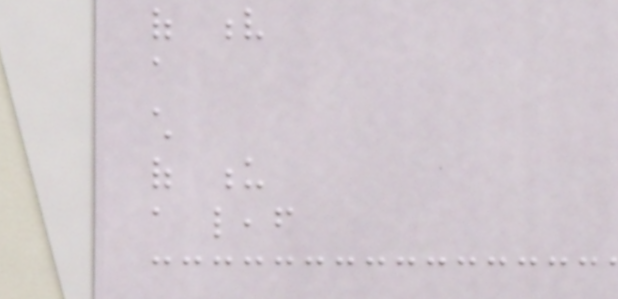of v
a
child
of u
a leaf
